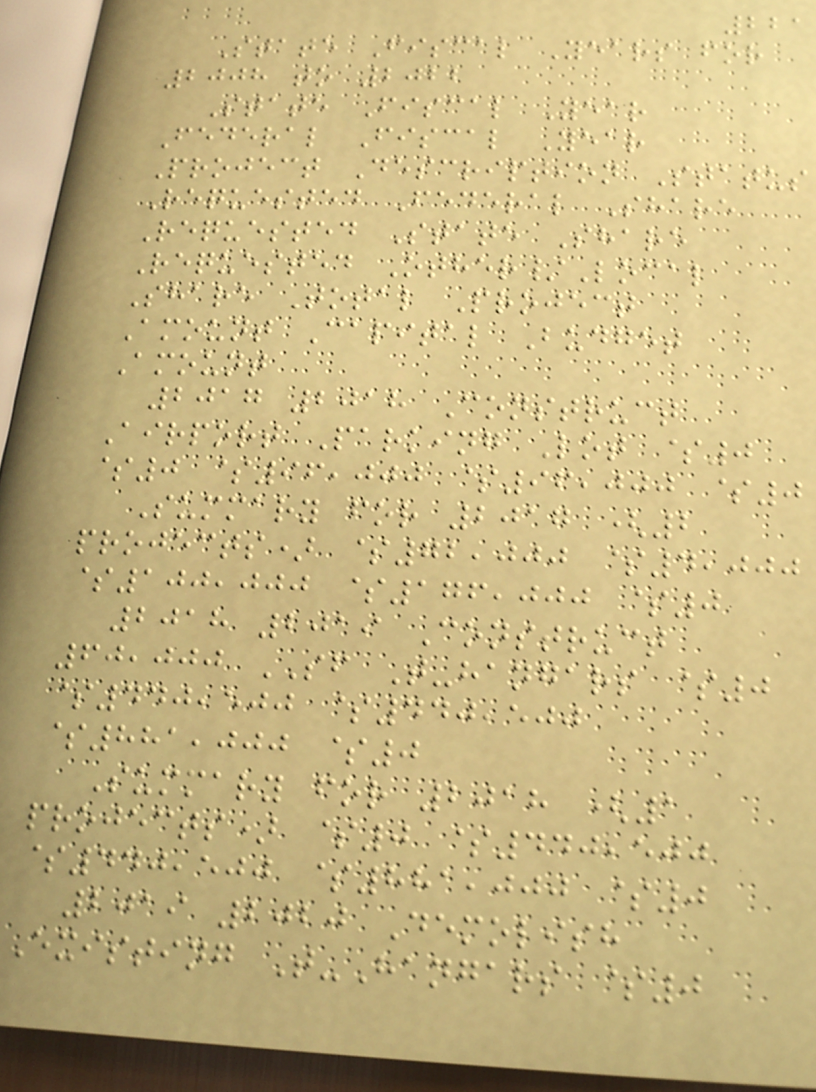221
State Fiscal Years for
2008 to 2022
State Fiscal Year
Federal Fiscal Year
Project Description Status
Requested Federal Share
Requested State Share
Requested Other/Local
Share Total Project
Amount Capital Budget
Amount
2017 2018 Construct
Airport Parking Lot $0
$0 $96,000 $96,000 $0
Summary for 2017 (2
projects) $72,000 $4,000
$100,000 $176,000 $0
2018 2019 Construct
60,000 SF T-hangars $0
$440,500 $440,500
$881,000 $0
Summary for 2018 (1
projects) $0 $440,500
$440,500 $881,000 $0
2019 2020 Demolish
Existing T-Hangars $0
